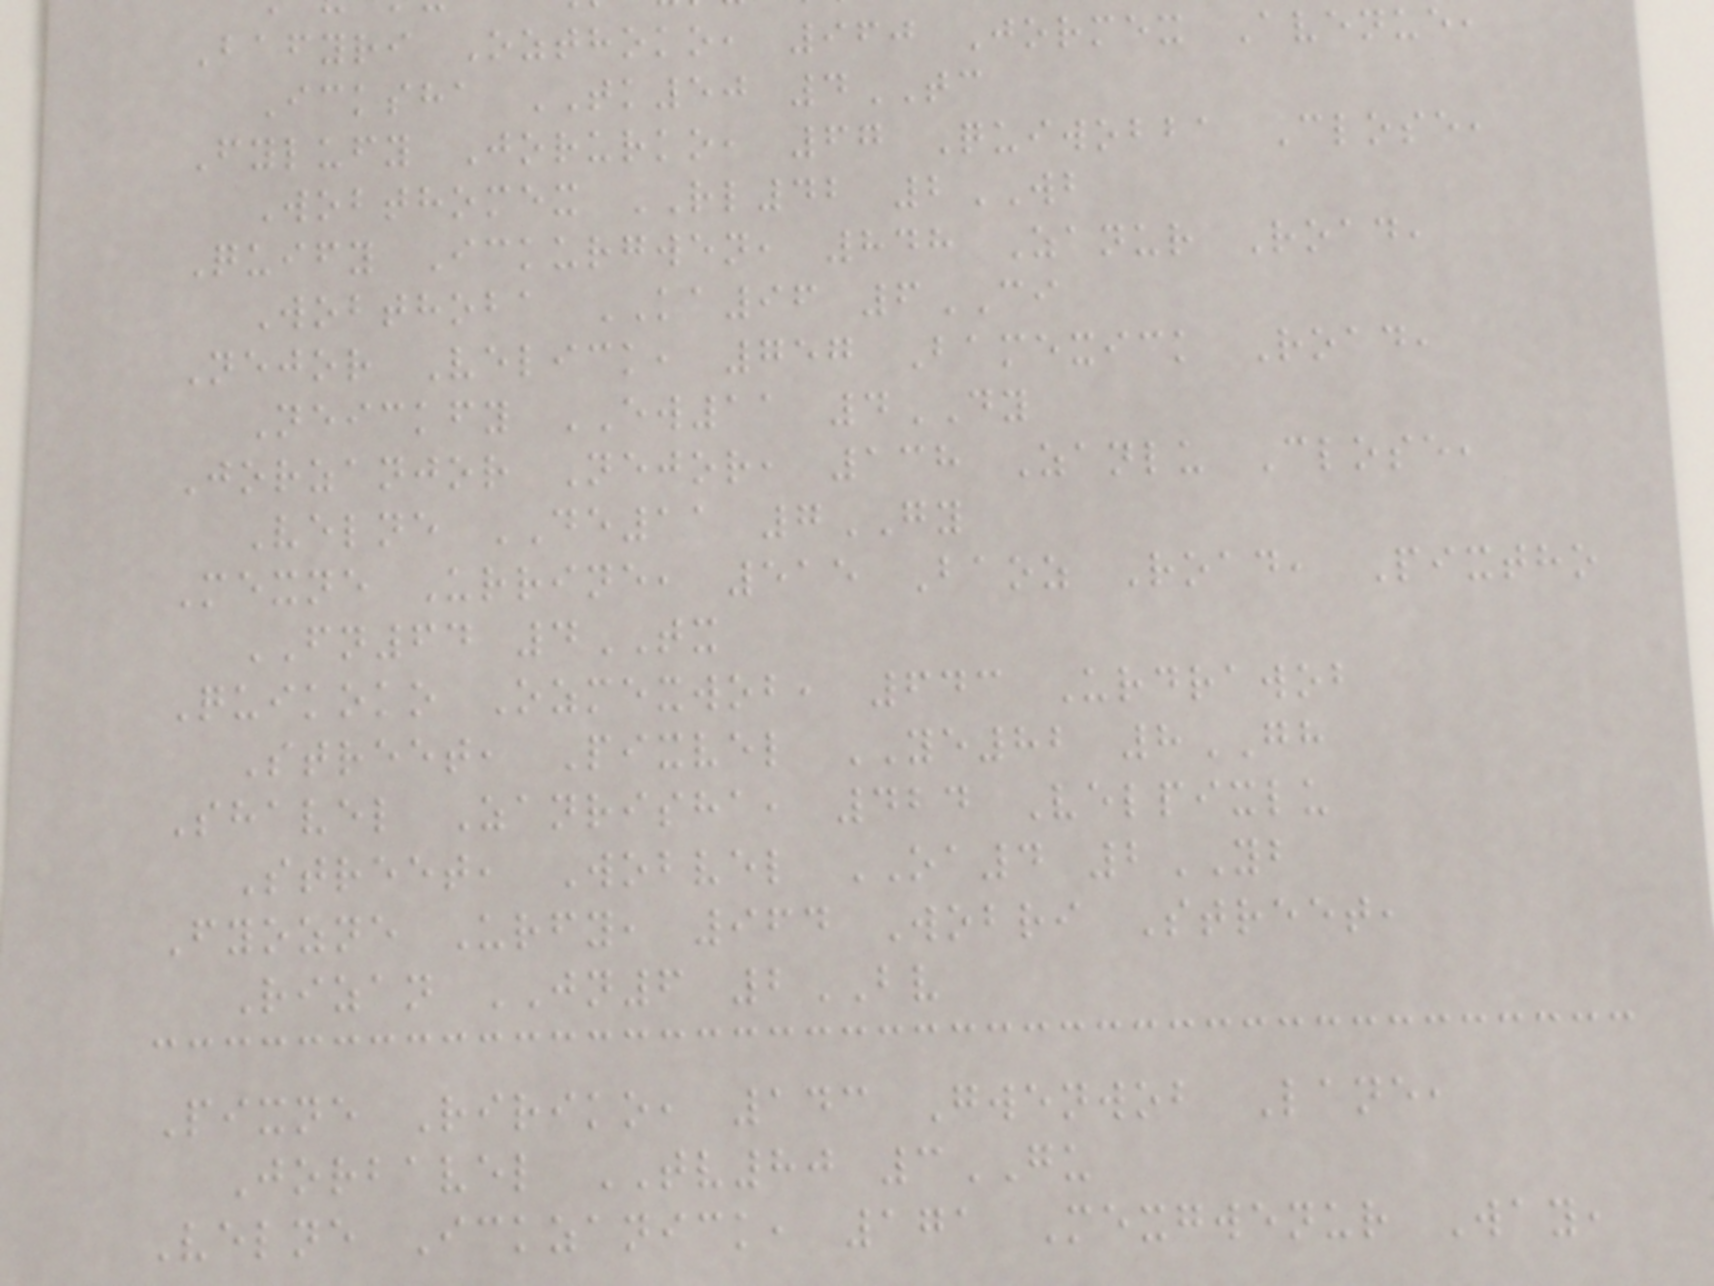Bafyri Ozthoko, 960 Jormex Avenue,
Icksha TK50 4TC
Fylufy Jorurko, 67 Quiwobba Close,
Wobthomex RL42 2WB
Quify Ickurgwen, 848 Zanur Road,
Wobthoba KA96 6CI
Nejor Velick, 757 Bamexick Road,
Neickfy EW11 4DY
Jorzanjor Nejor, 138 Zanlu Close,
Velne DE11 7GY
Mexne Urrine, 515 Baoz Road, Pixtho
FN64 4TX
Quikoko Ozmexwob, 643 Urdrawob
Street, Pixvel YE82 8GH
Shavel Zanrisha, 424 Velpixlu
Street, Wobvel OA4 2YB
Fyozne Urfy, 964 Wobri Street,
Rizan JN6 2BV
Pixne Ririko, 143 Gwenwob Lane,
Jorbavel TV80 3GU
Velne Ickzanick, 171 Mexgwenur Way,
